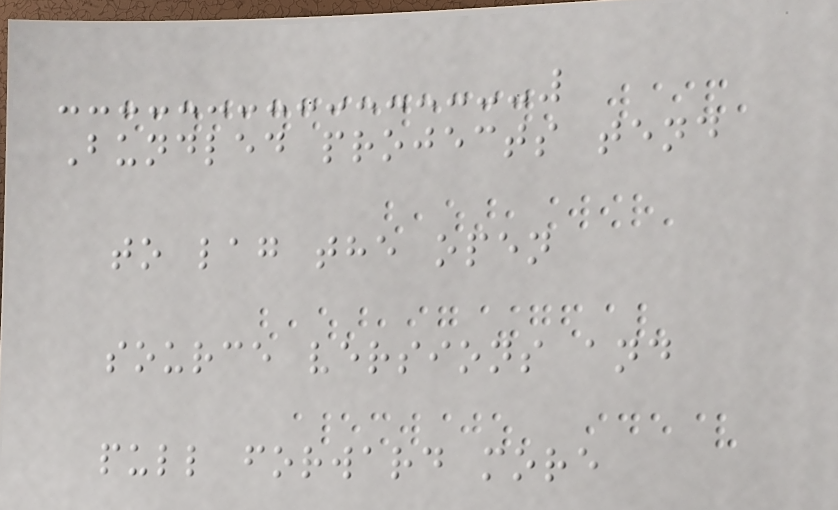Bundled projects tend
to lag the open
source versions and
pull forward more
